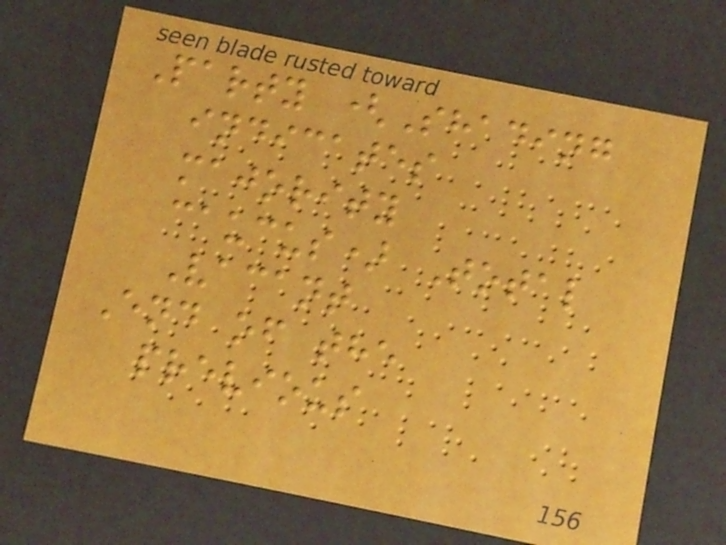Party (Shading
indicates
majority
caucus) Total
Vacant
End of the
previous
